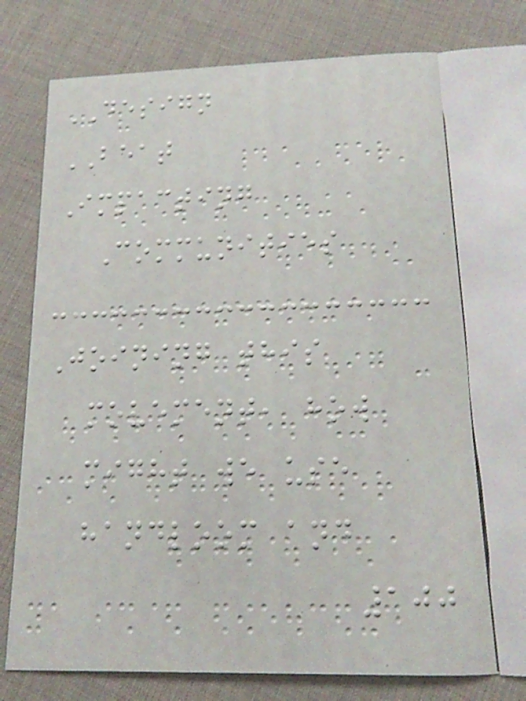DESIGN
BEAT
Impacting
Communities
Joining this
movement, how
might we use
handloom and
100
